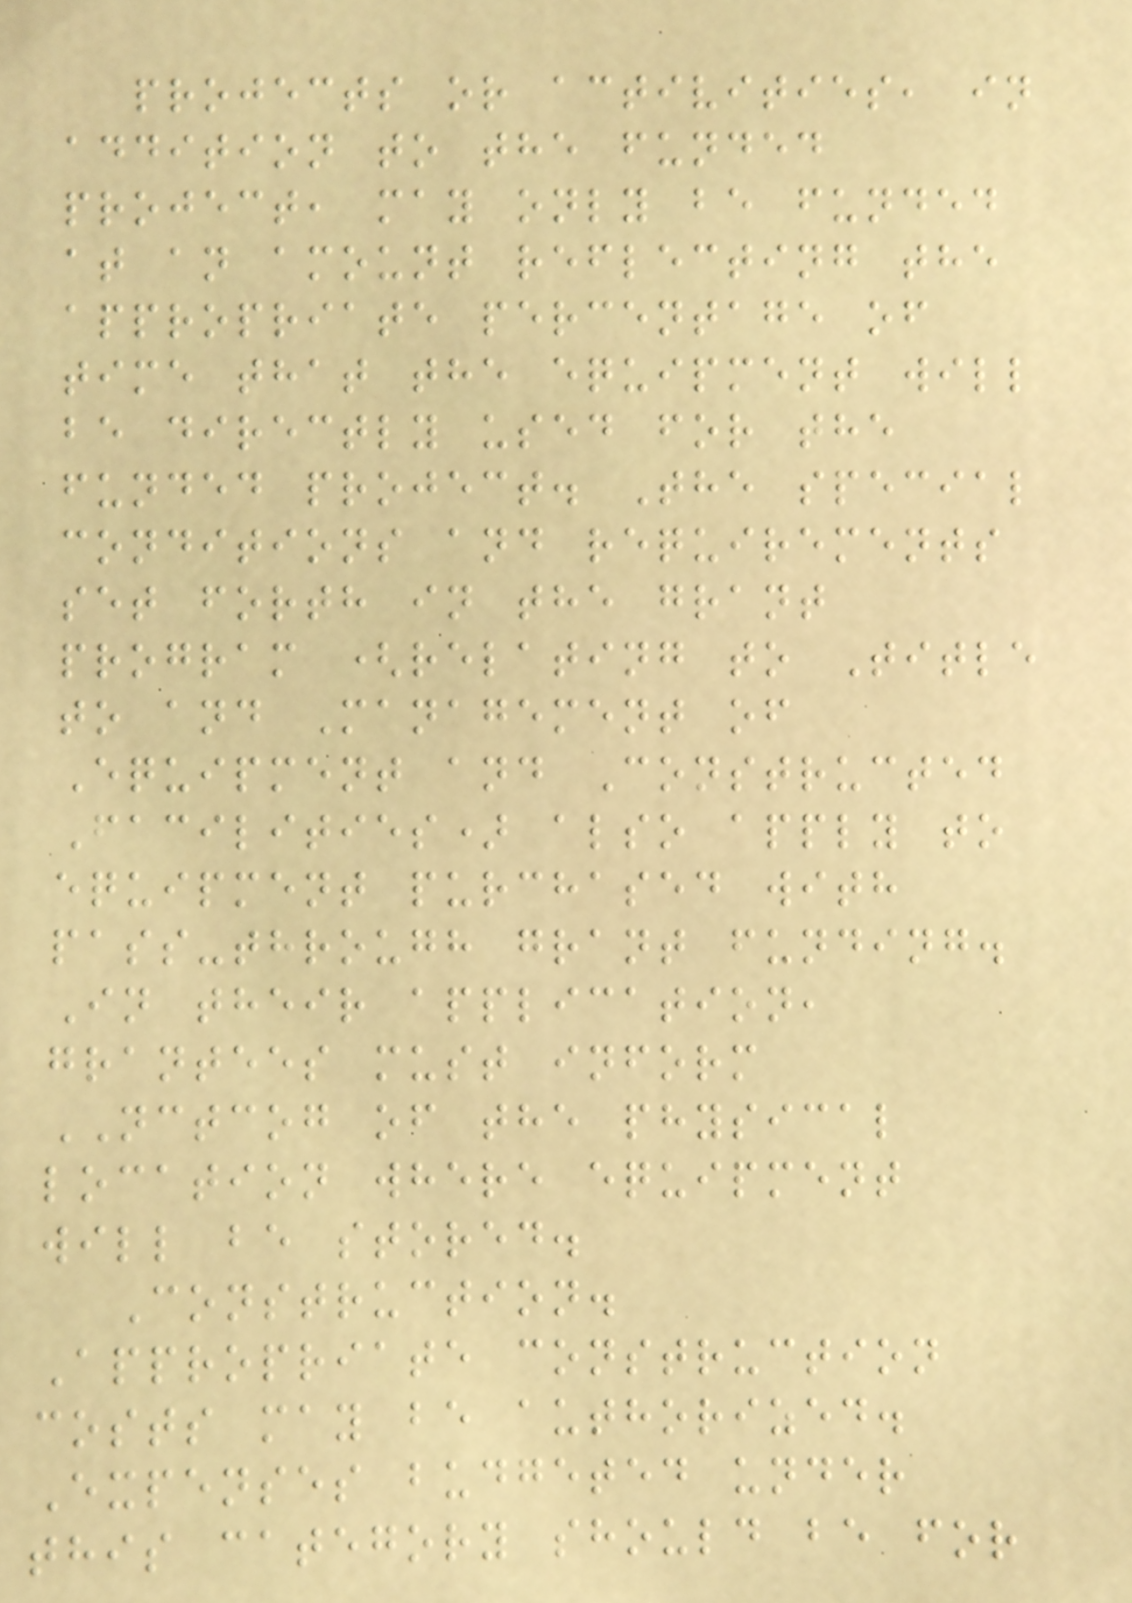projects or activities, in
addition to the funded
project, may only be funded
at an amount reflecting the
appropriate percentage of
time that the equipment will
be directly used for the
funded project. The special
conditions and requirements
set forth in the grant
program (relating to Title
to and Management of
Equipment and Constructed
Facilities) also apply to
equipment purchased with
pass-through grant funding.
In their application,
grantees must inform
NCTCOG of the physical
location where equipment
will be stored.
Construction.
Appropriate construction
costs may be authorized.
Expenses budgeted under
this category should be for
